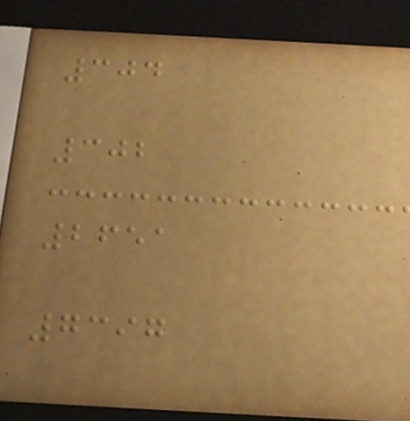304
302
2651
7397
